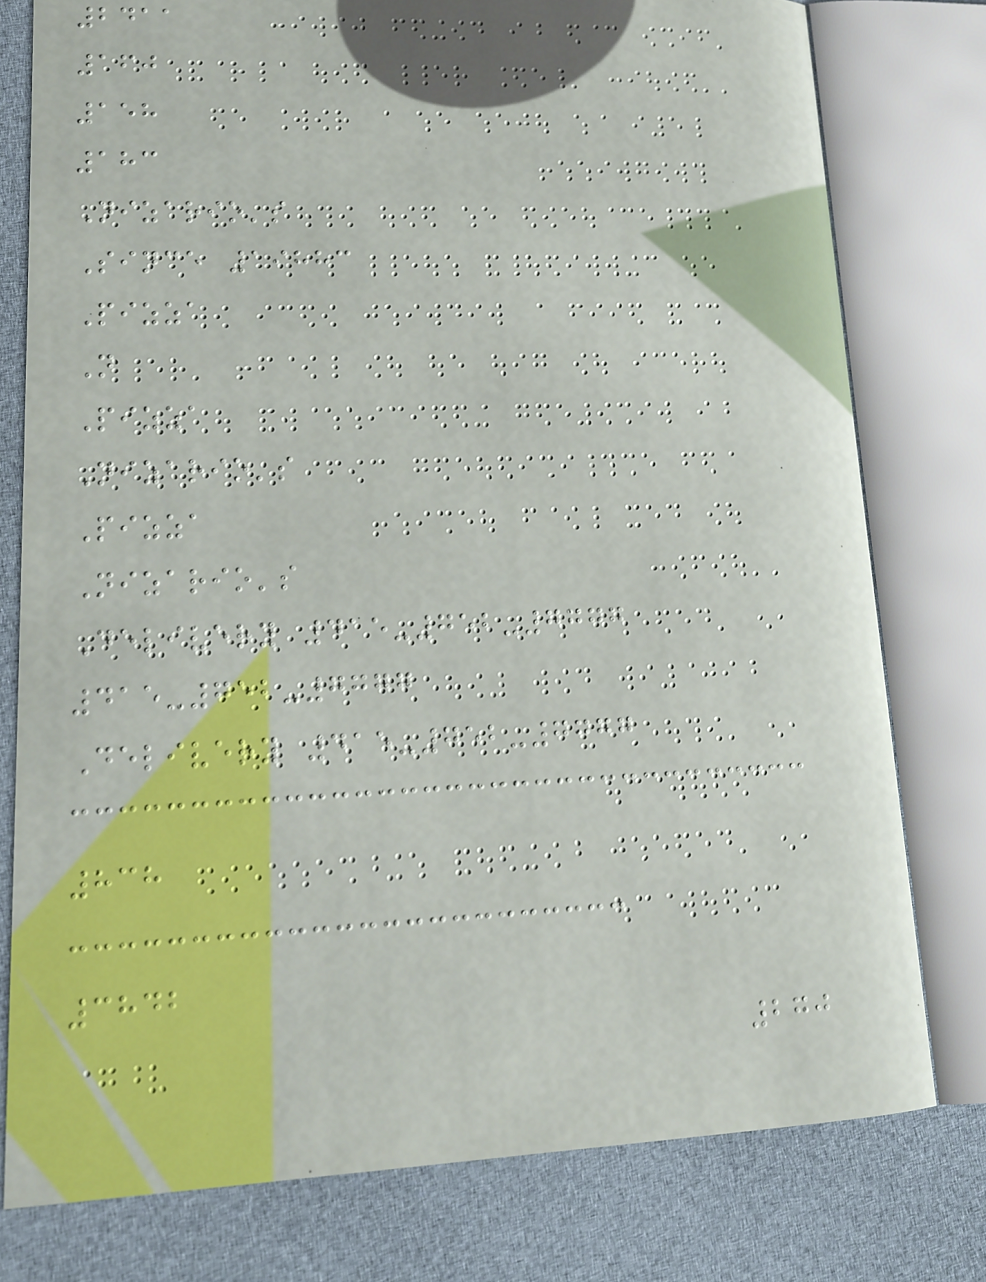2411
160
158
183
Nizario's
Since 19883
Pizza
N
Pizza
Nizario's
Pizza
Nizario's
Delivery 415-752-7777
415-752-7777
Delivery 415-752-7777
838
3842
270
